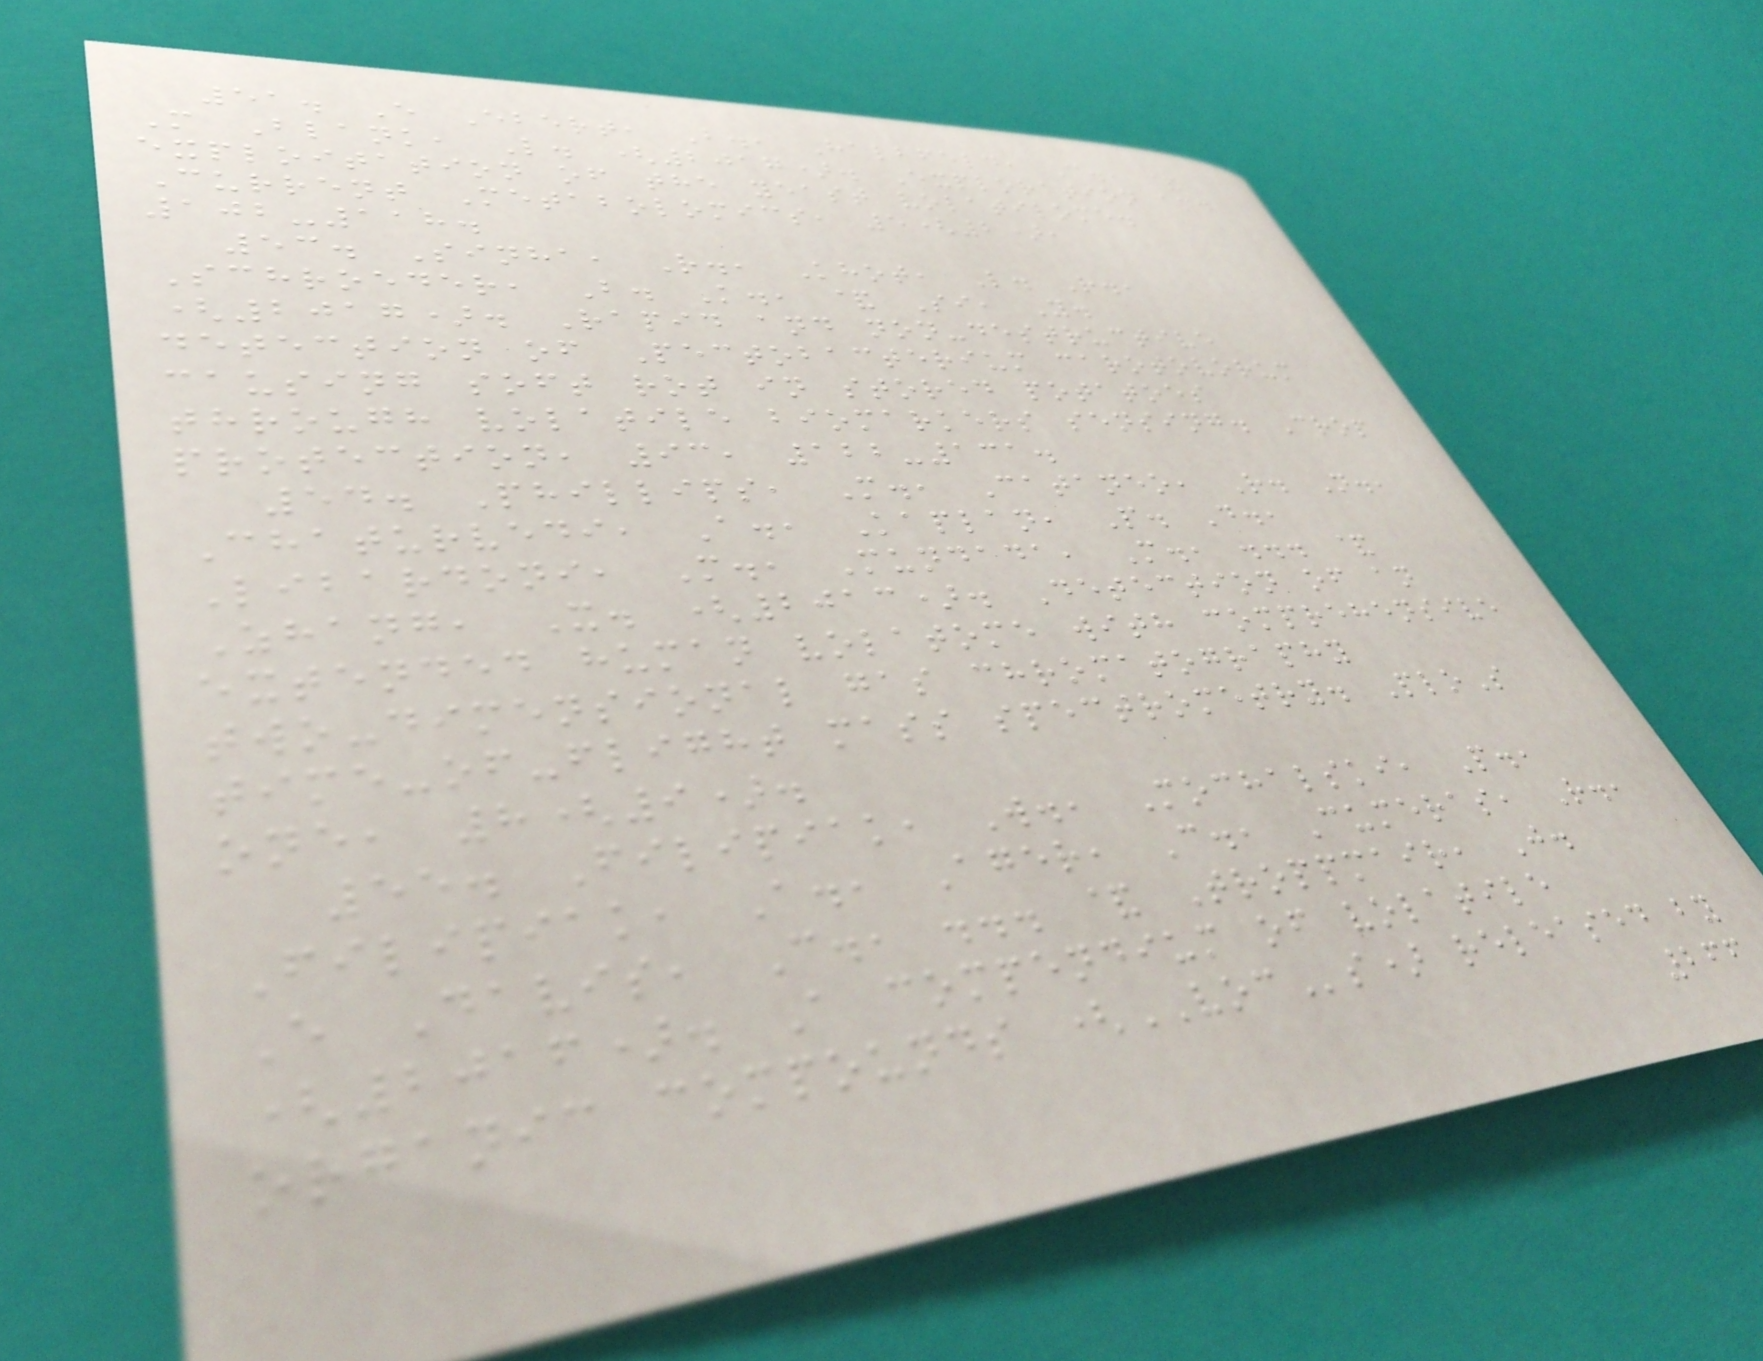51. E Ebert, B., Halbfeld, C., &
M Blank, L. (2017). Exploration and
exploitation of the yeast volatilome.
Current Metabolomics, 5(2),
102-118.
53. Sinha, R., Khot, L. R.,
Schroeder, B. K., & Si, Y.
(2017). Rapid and non-destructive
detection of Pectobacterium carotovorum
causing soft rot in stored potatoes
through volatile biomarkers sensing. Crop
protection, 93, 122-131.
54. Phillips, M., Cataneo, R. N.,
Chaturvedi, A., Kaplan, P. D.,
Libardoni, M., Mundada, M., ... &
Zhang, X. (2013). Detection of an
extended human volatome with comprehensive
two-dimensional gas chromatography
time-of-flight mass spectrometry. PloS
one, 8(9).
55. Filipiak, W., Mochalski, P.,
Filipiak, A., Ager, C., Cumeras, R.,
E Davis, C., ... & Troppmair, J.
(2016). A compendium of volatile
organic compounds (VOCs) released by
266
